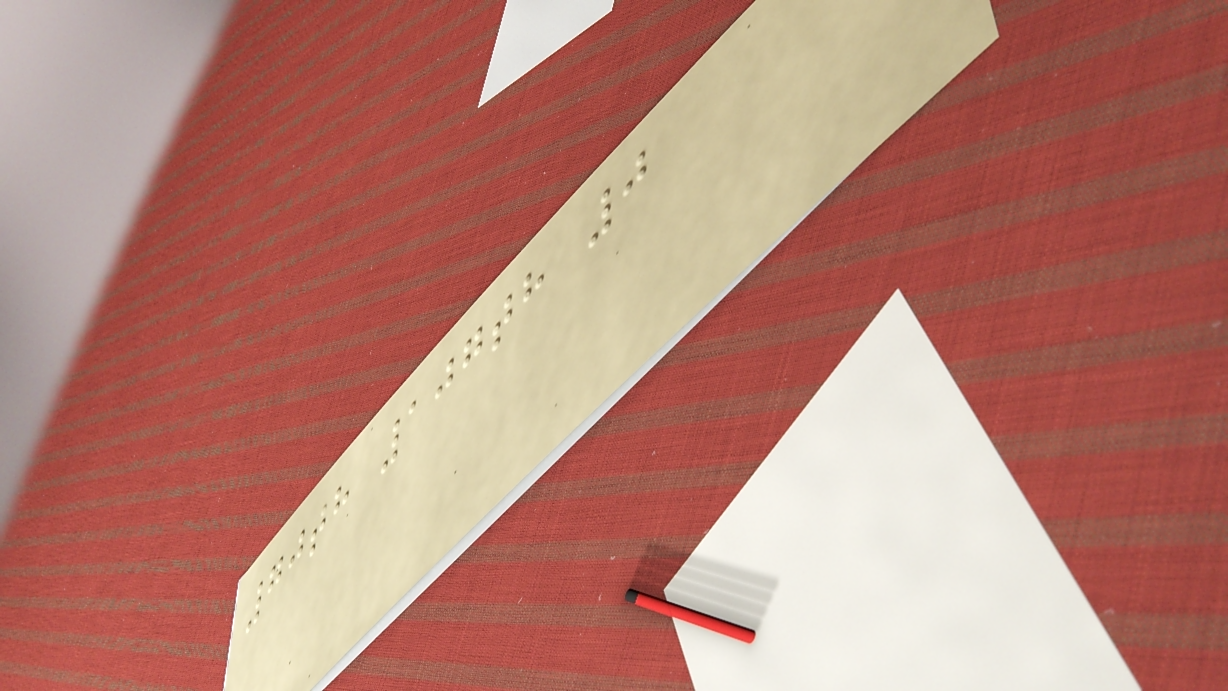70th 107th 0
